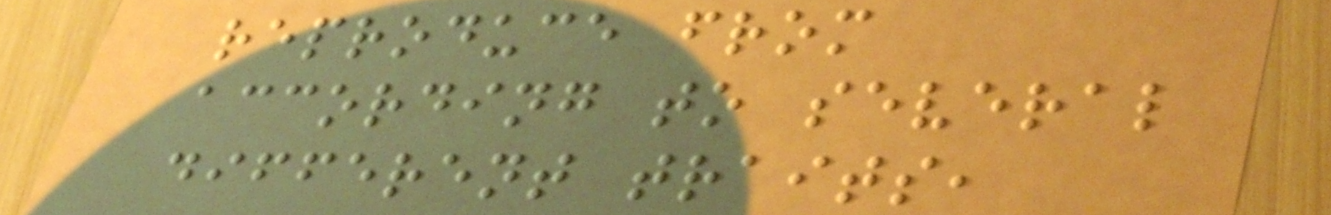reproduce from
according to several
different traits,
